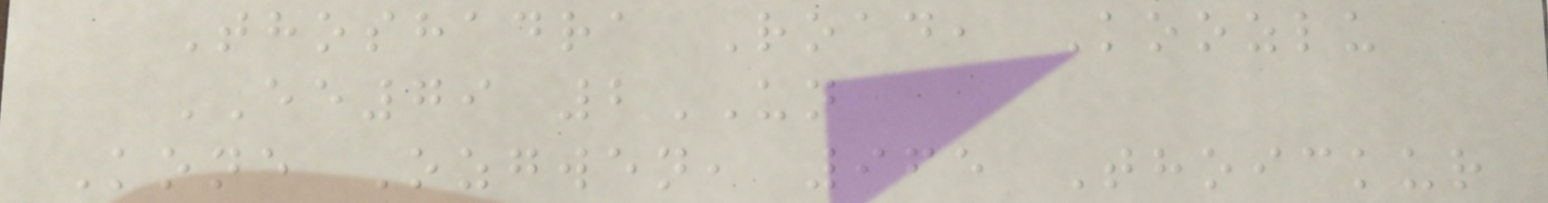Thoshadra Road, Koozlu
EE79 2UN
Kone Ozgwen, 965 Thoickur
